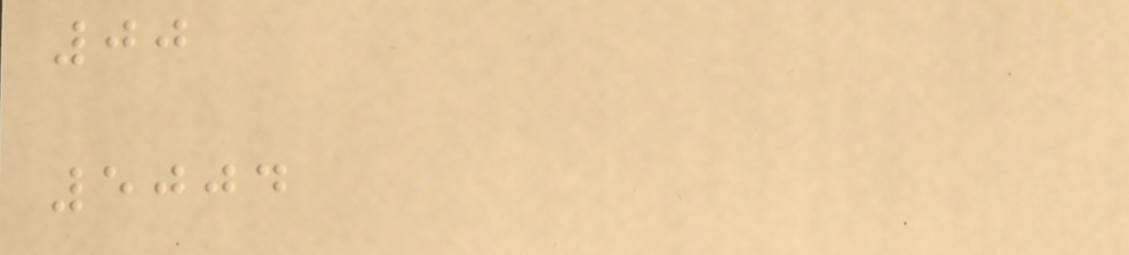00
5004
